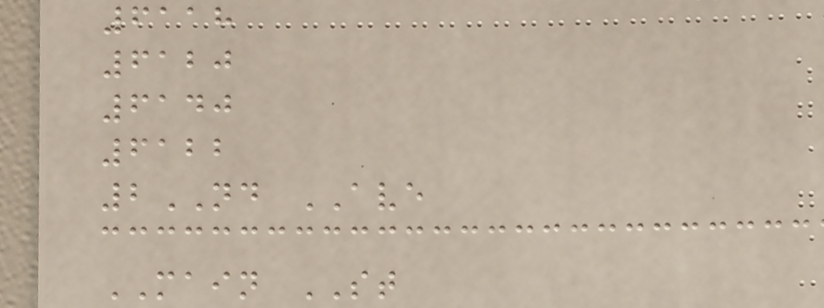6118
6120
6140
6122
2ND AVE
MAIN ST
